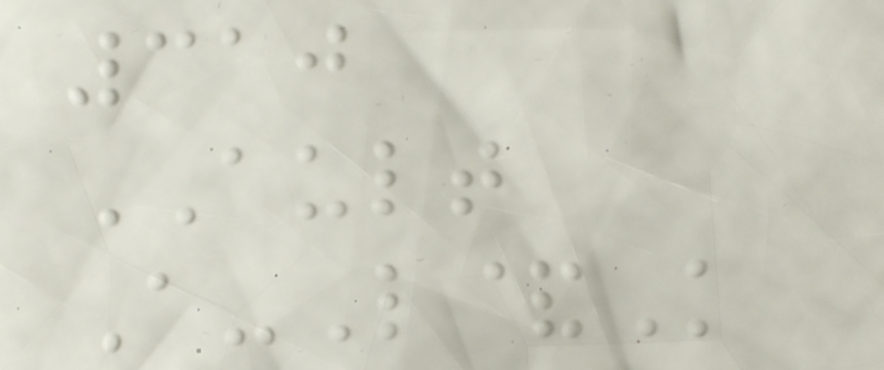310
AULT
A-L&K
